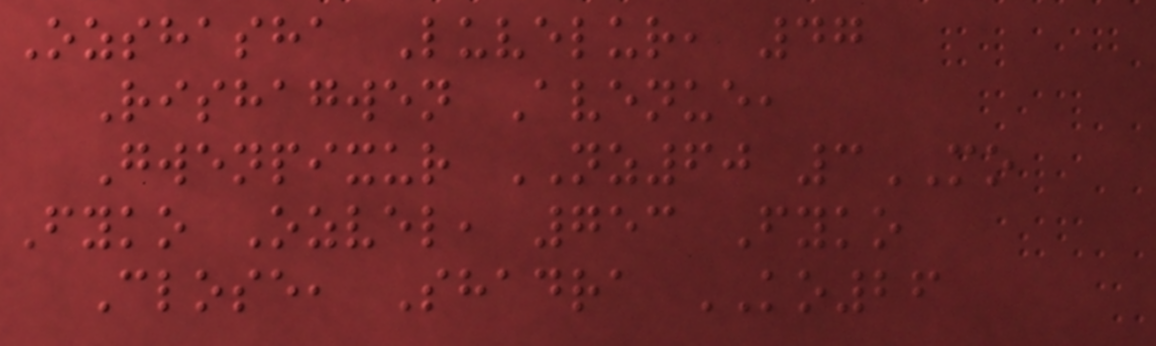Ozshasha Luvelur, 47
Rishagwen Avenue,
Gwenpixur NZ60 3MO
Fyko Ozvel, 753 Fyko
Close, Shadra KO26
